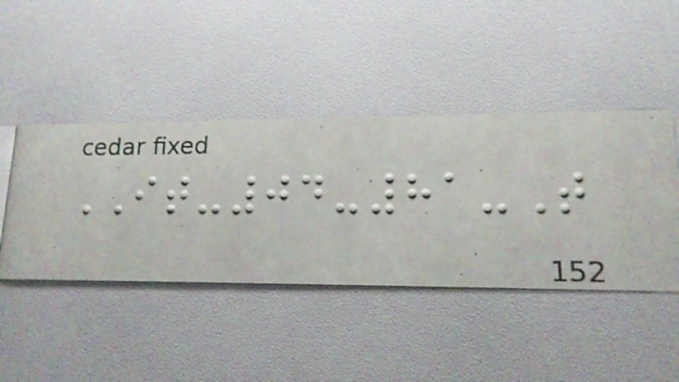IT-04-81-T
